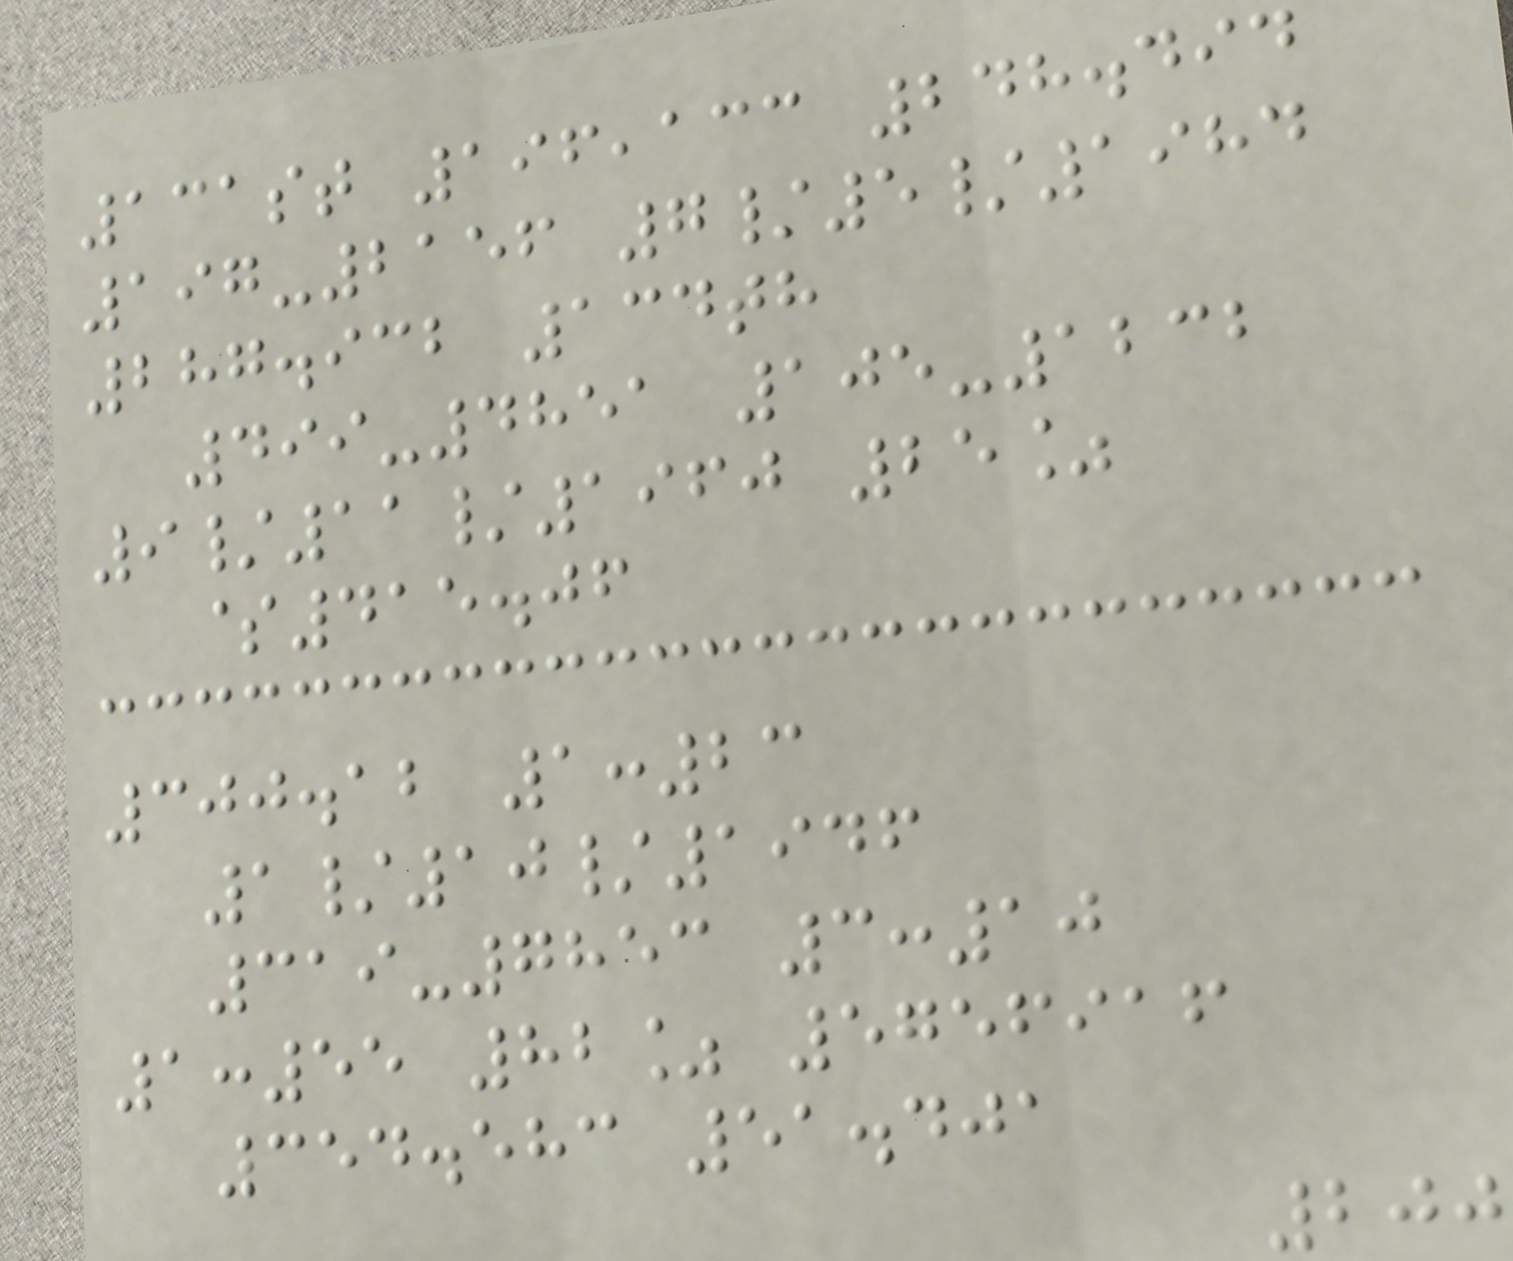131st 196,133 248.494
197-2156 7/5/1984
287.932 134th
499-4851 105-1232
9/11/1960 25%
$415.06
300.12 1:23
1/10/1946
319-7853 3:10
1:55 82% 5756916
354.583 51.401
200
